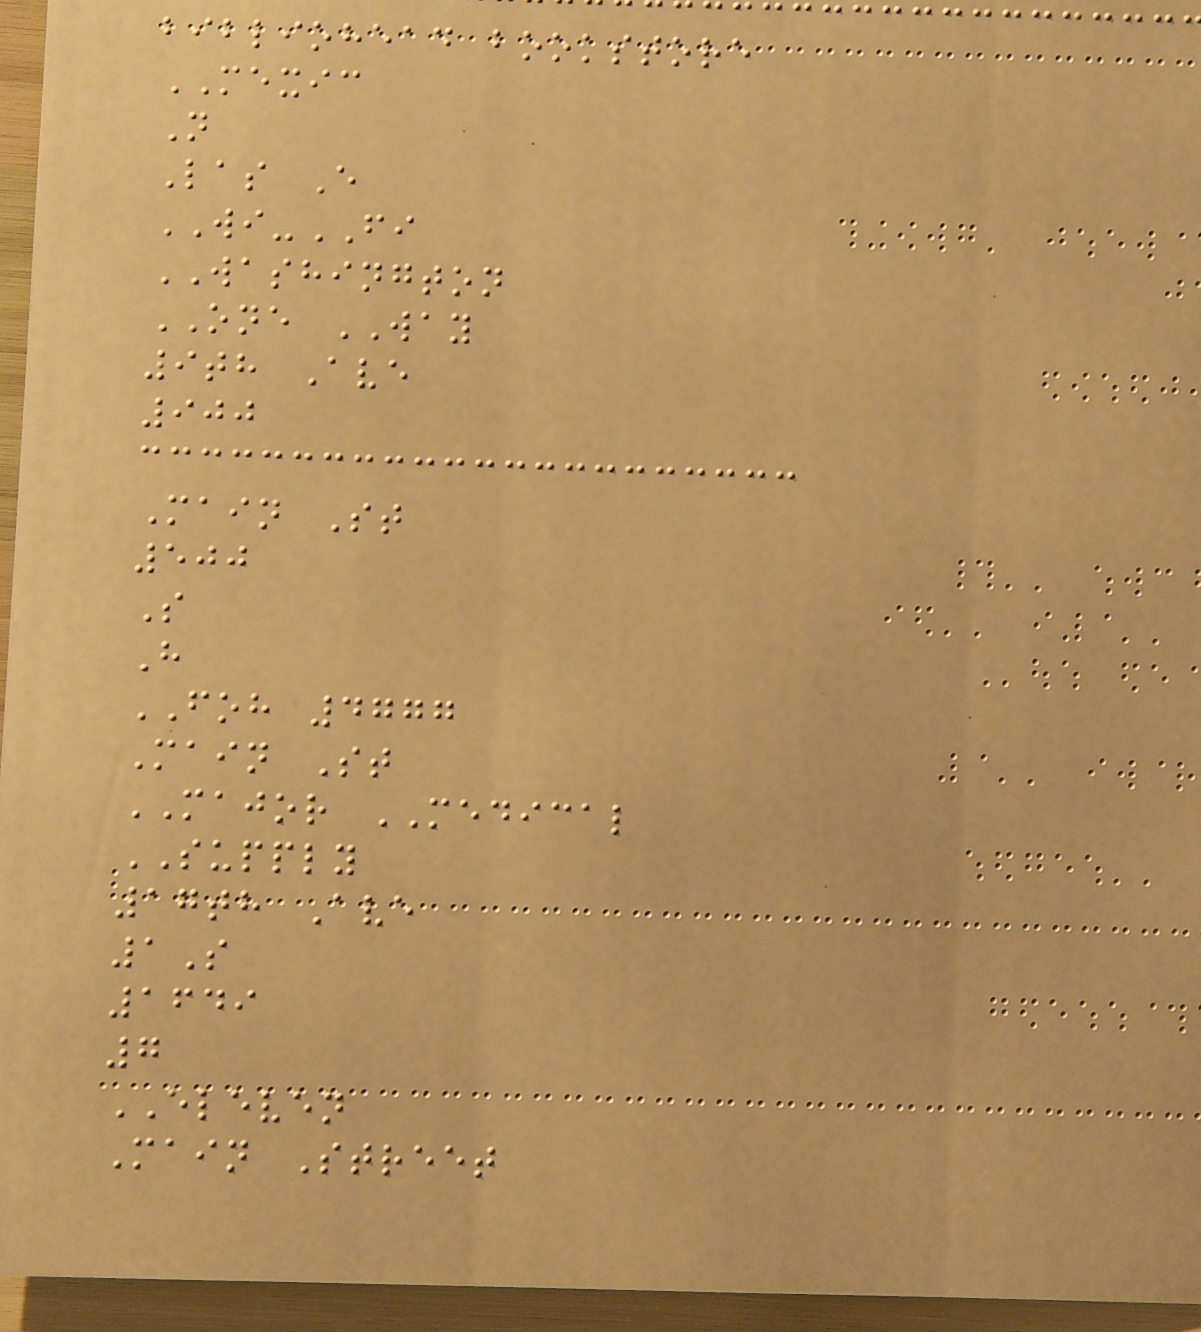bibliohead bookstore
MEXIC
N
Las E
WI-FI
WASHINGTON
ONE WAY
9th Ave
900
Main St
500
S
H
FOH 4777
Main St
MAJOR MEDICAL
SUPPLY
17th Ave
1S
1649
7
ELEVEN
Main Street
